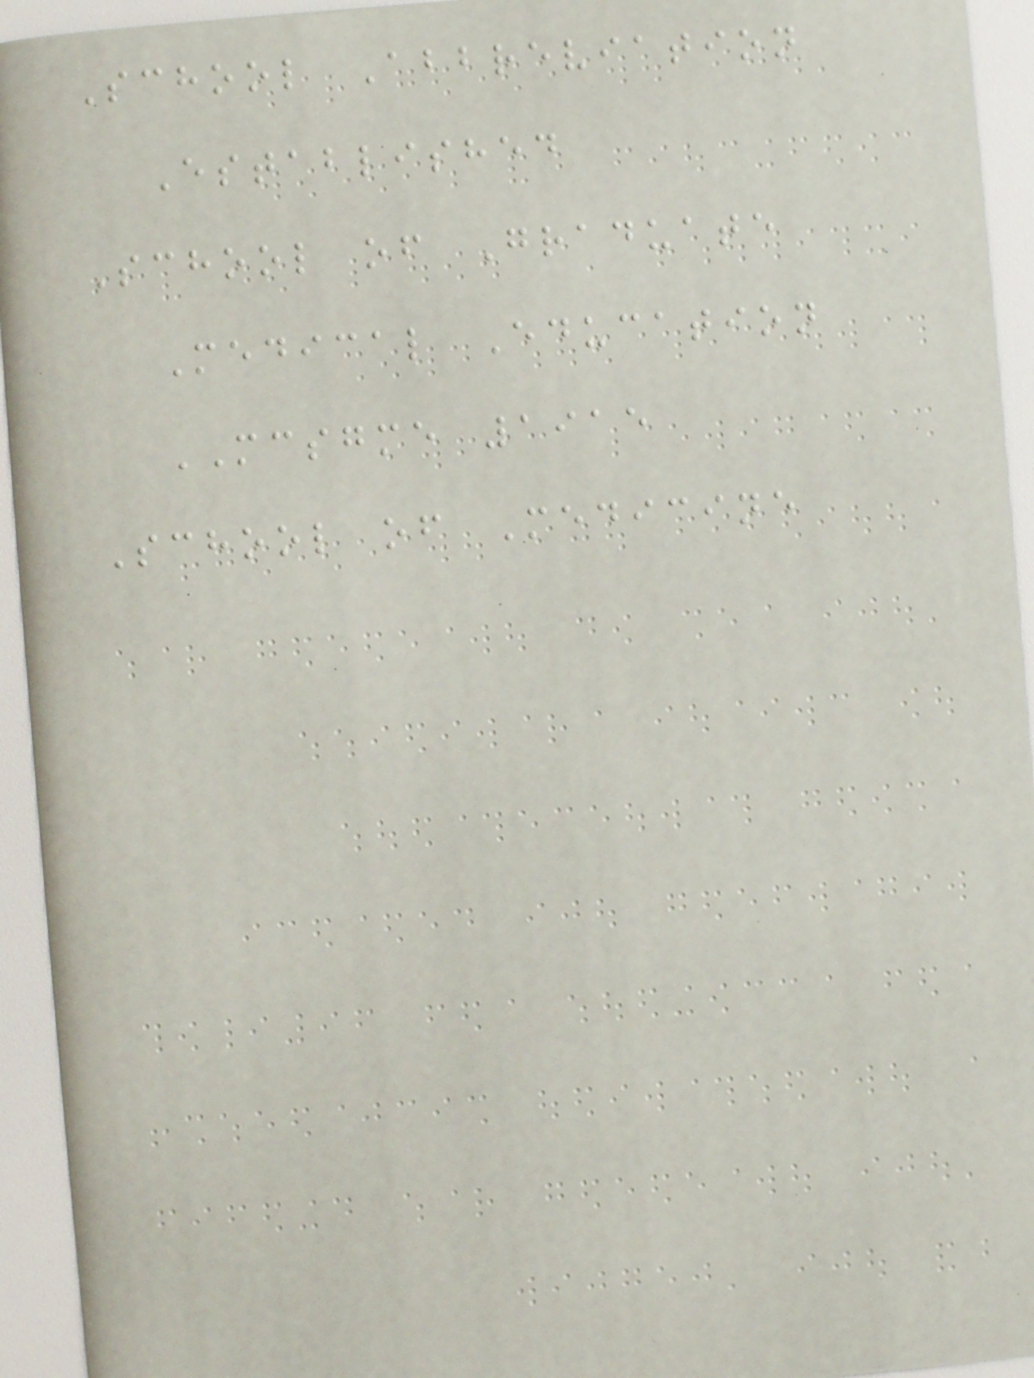School Abbreviation
Established
School of Graduate
Medical Education
MCSGME 1915
School of Medicine
